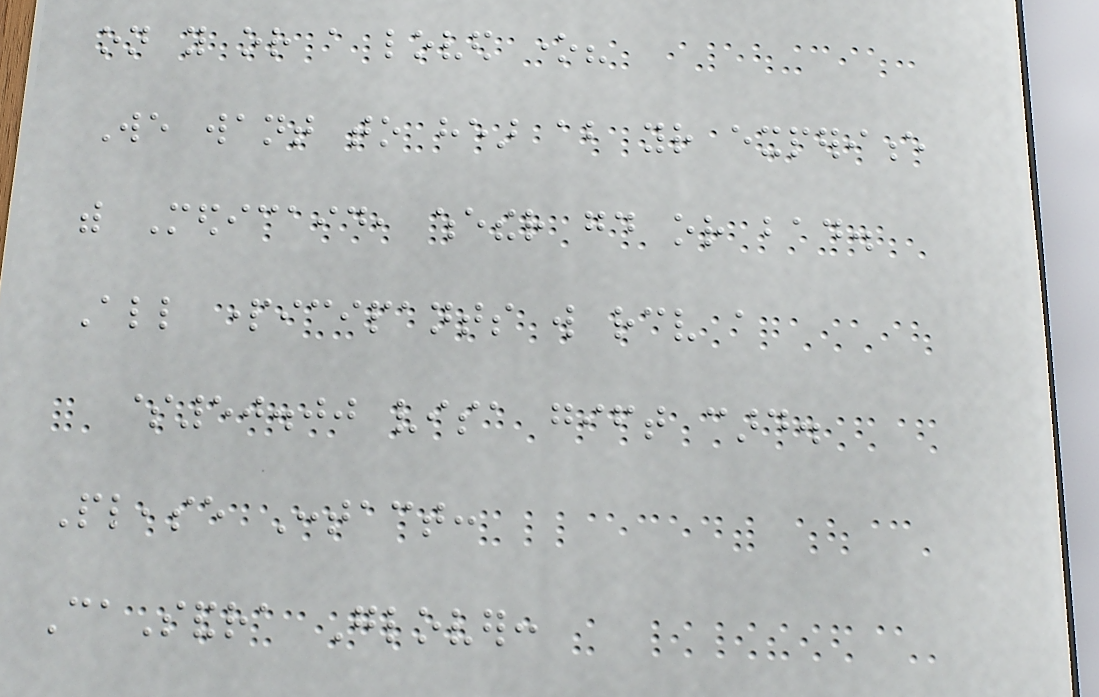on you or a loved one?
We want to hear about your experience
with Medicaid, whether good or bad.
All participants will receive a
$50.00 visa gift card.
Please Contact:
CaSandra Glover:
